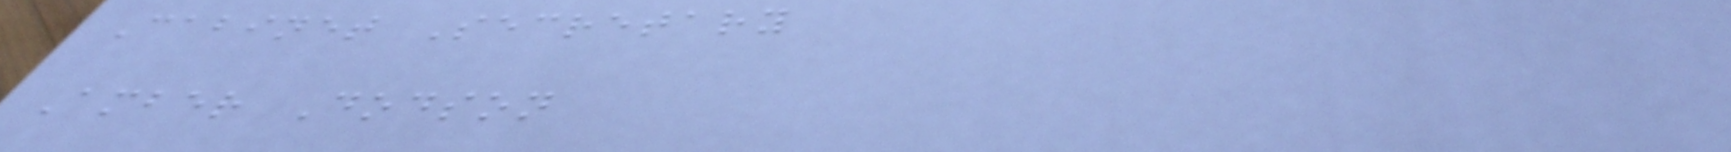Cabinet Secretary
Amber Dodson
